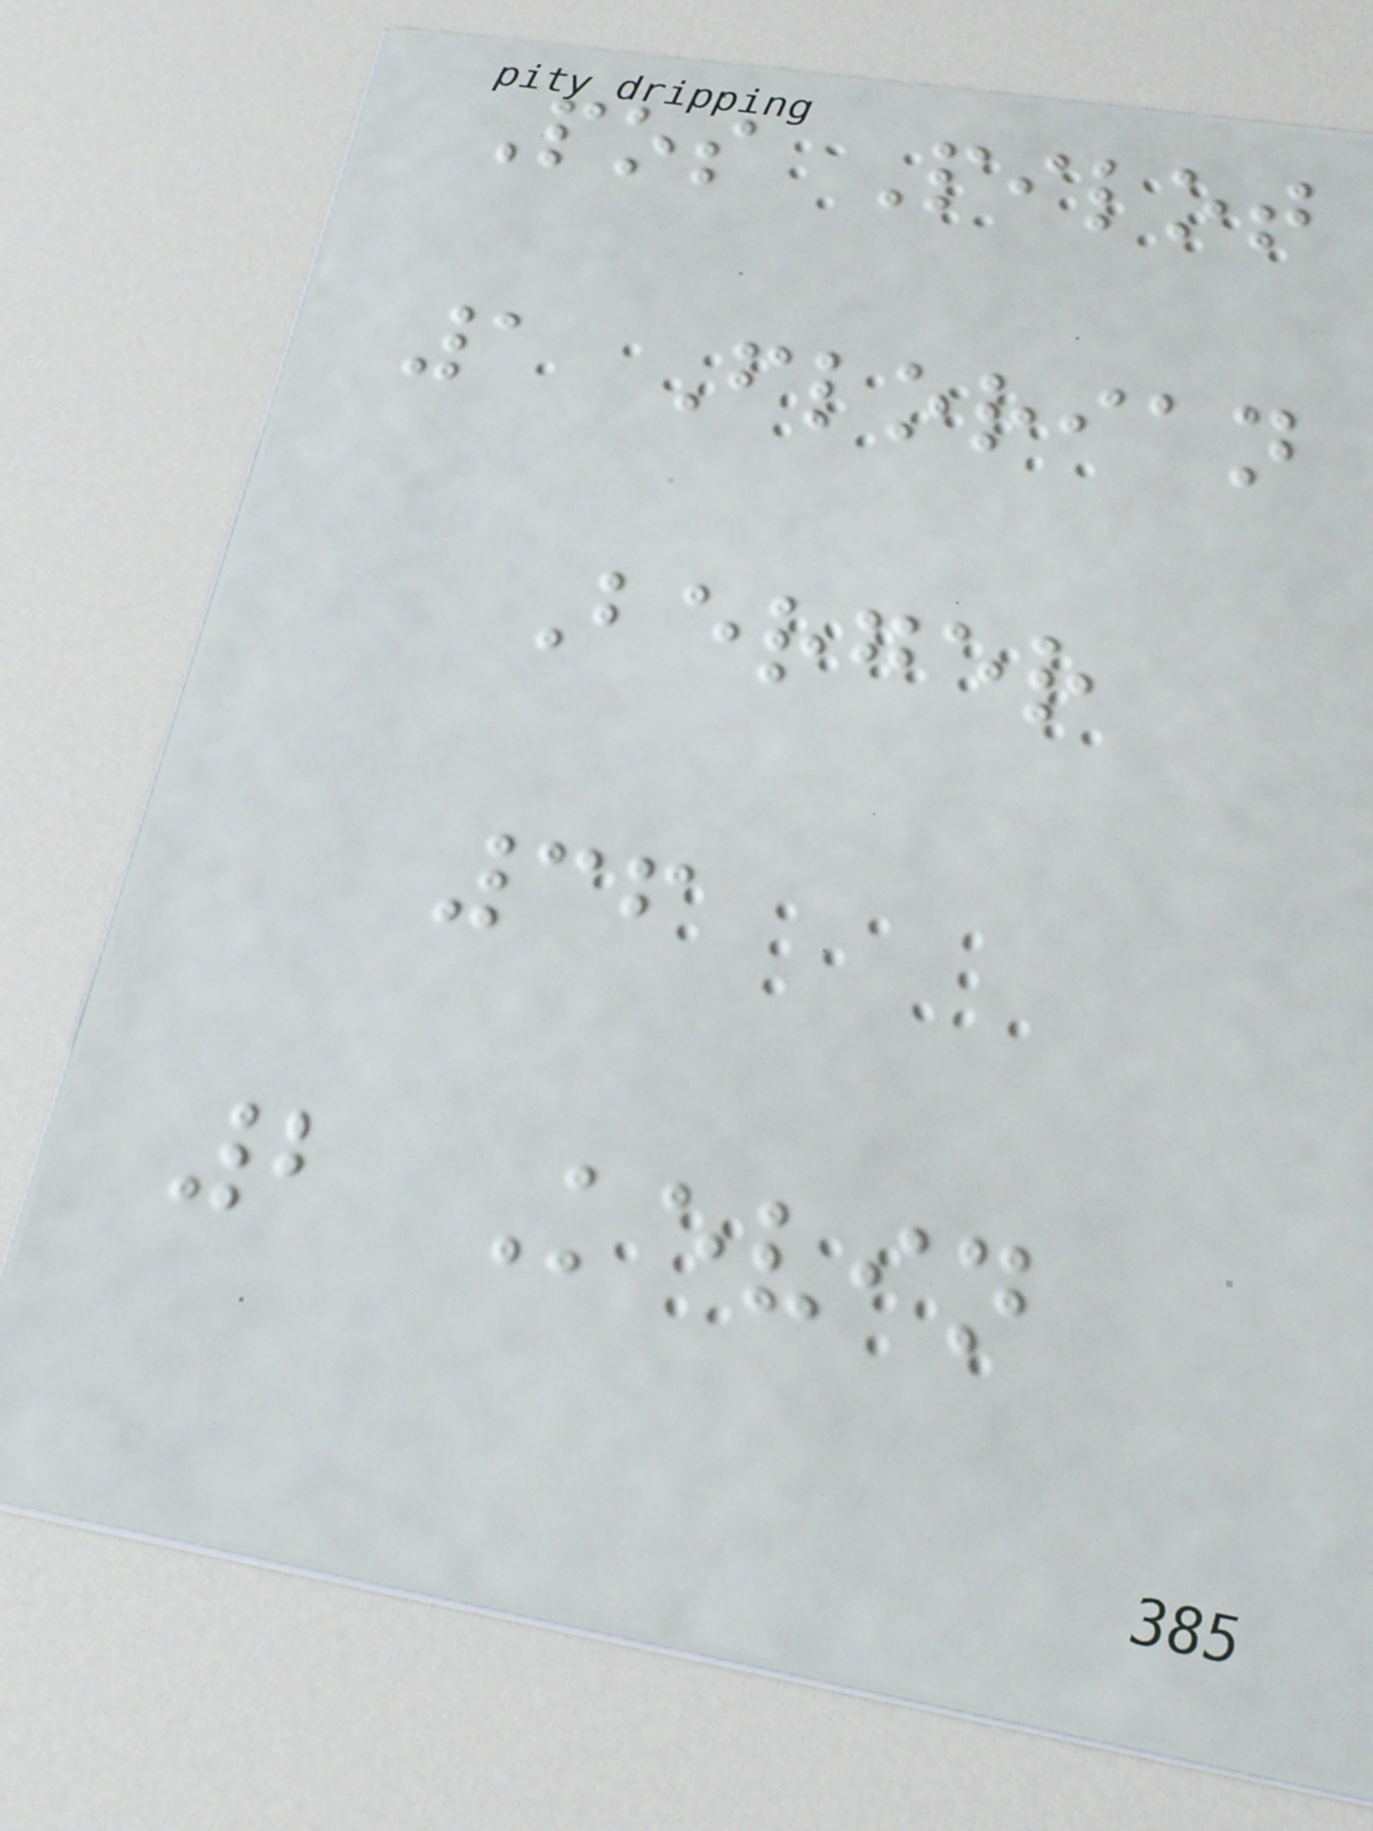Pos Pilot
1 Florian
Berger
36
2 Kevin
